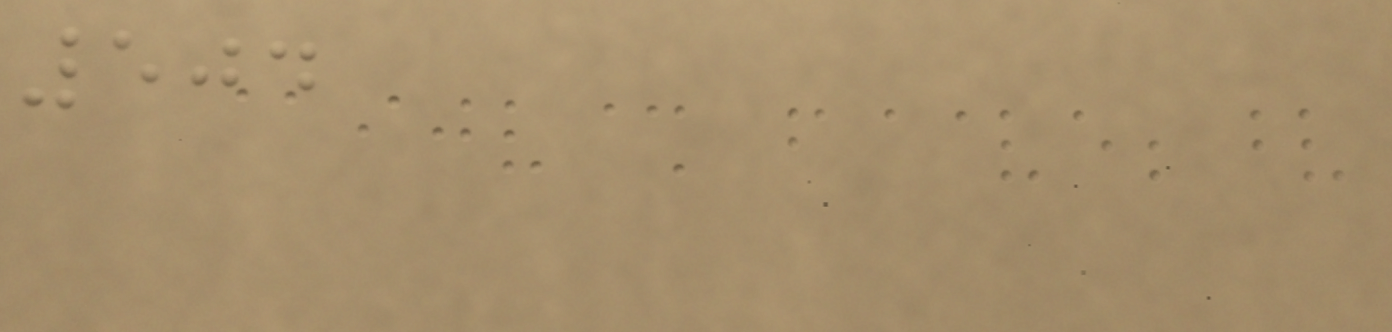504
